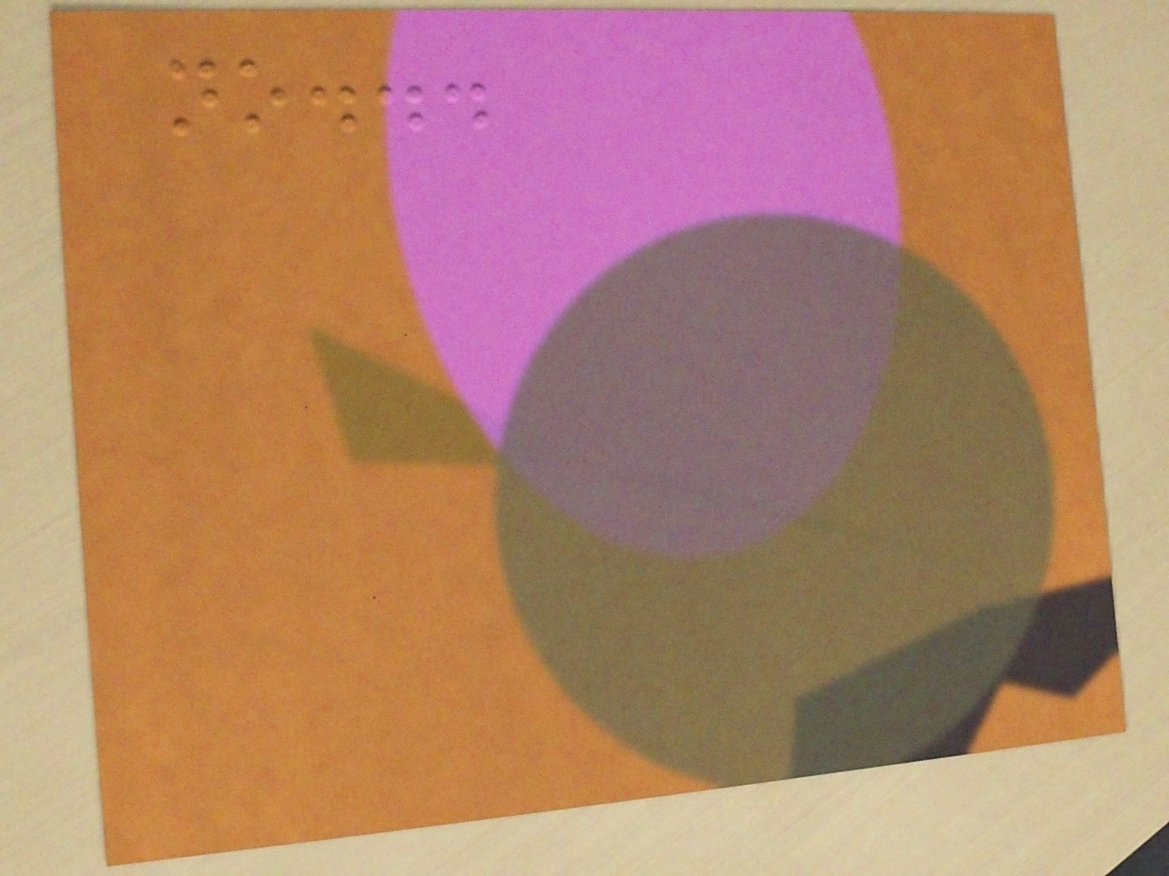no...
